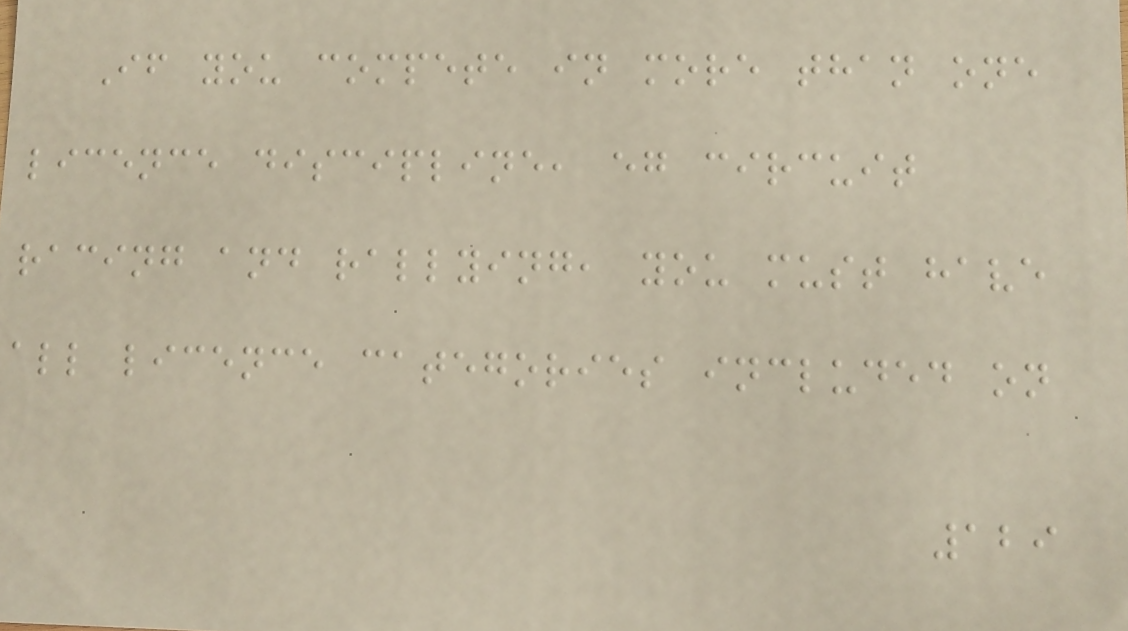If you compete in more than one
licence discipline, eg circuit
racing and rallying, you must have
all licence categories included on
129
